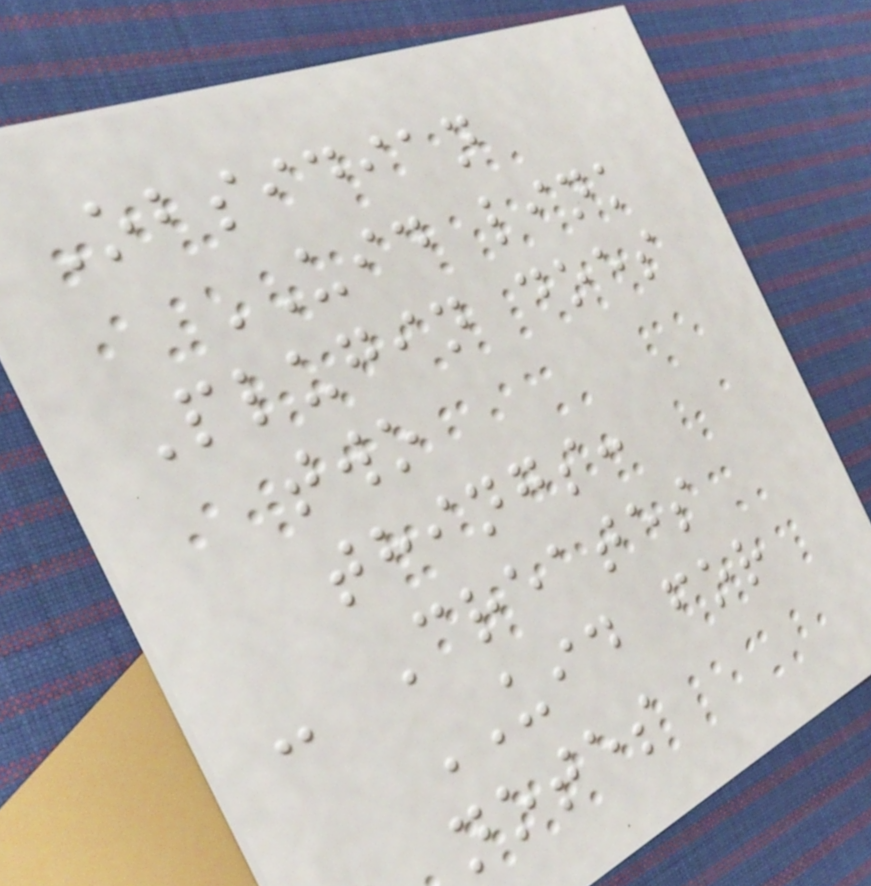Obsidian
UID link
Plugin does
two
things:
- Creates
UID for
notes
